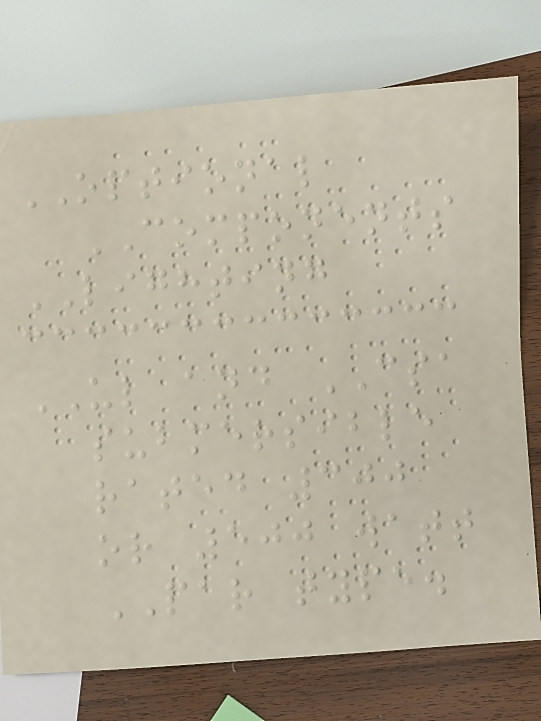OPTIONAL
COMPONENTS
LIGHTING
UL and CSA
submersible
rated 300
or 500 watt
PAR type.
